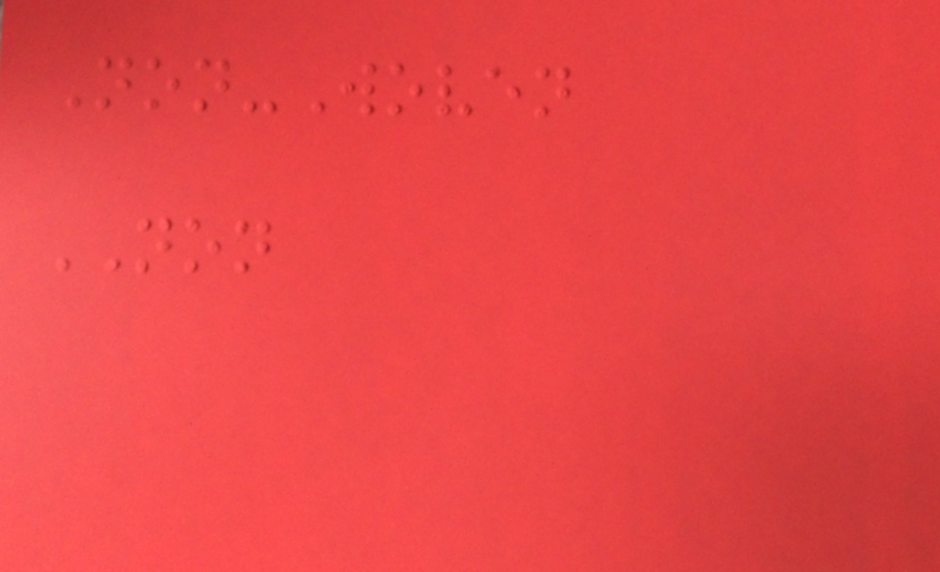Non-Woven
NON
